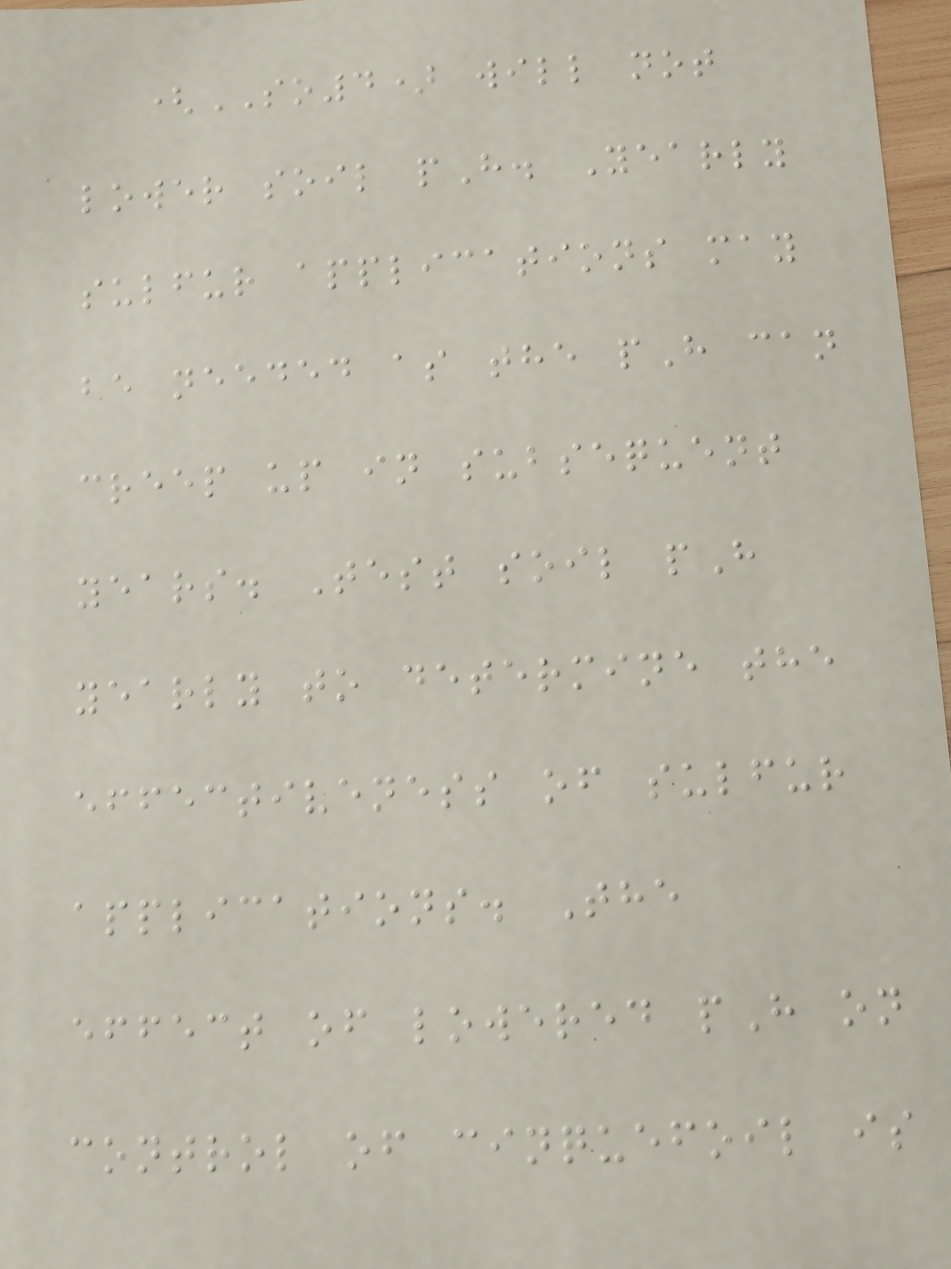(SO4) will not
lower soil pH. Yearly
sulfur applications may
be needed as the pH can
creep up in subsequent
years. Test soil pH
yearly to determine the
effectiveness of sulfur
applications. The
effect of lowered pH on
control of cinquefoil is
